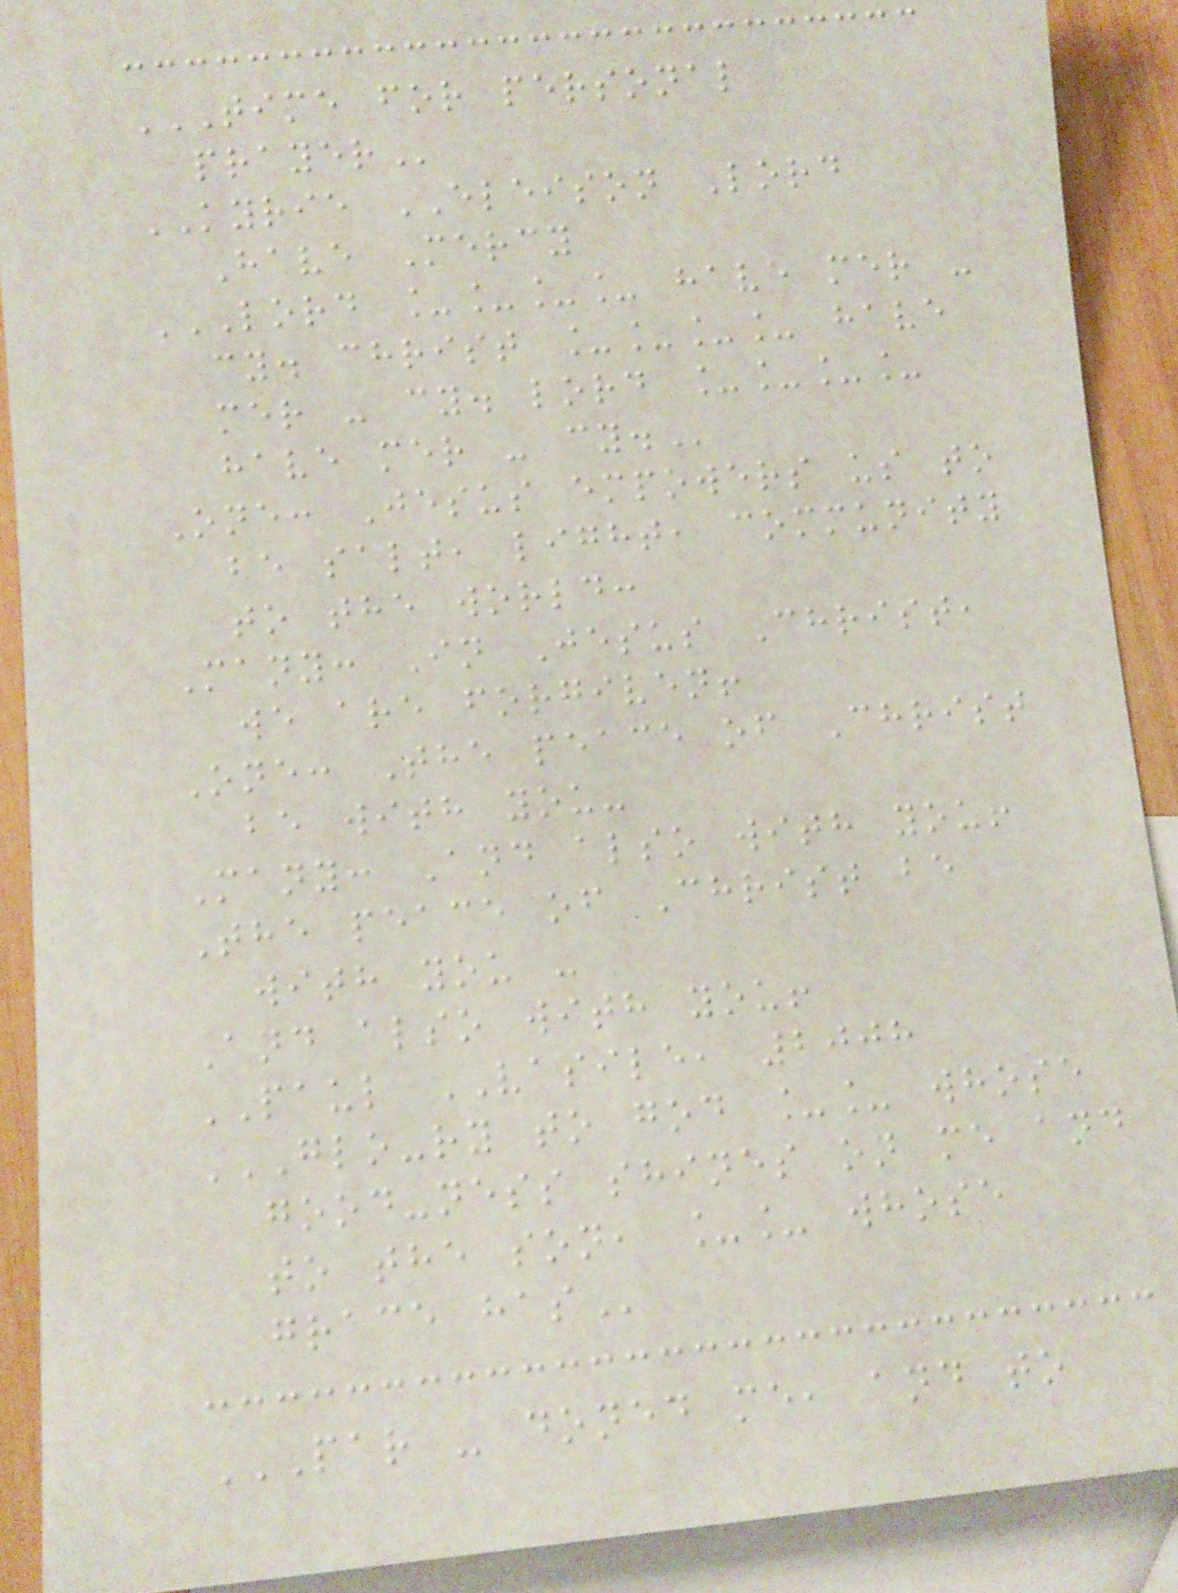TIME FOR PERSONAL
PRAYER
KYRIE ELEISON Lord
Have Mercy
LORD ____ HAVE MER -
CY. CHRIST ____ HAVE
MER - CY. LORD ____
HAVE MER - CY.
One: Jesus empowers us to
be salt, light, community
to the world:
Many: In Jesus Christ,
we are forgiven!
One: The peace of Christ
be with you-
Many: And also with you!
The peace of Christ be
with you -
And also with you!
PAUL VASILE, 2008
GLO-RY TO GOD __ WHOSE
GOOD-NESS SHINES ON ME AND
TO THE SON, __ WHOSE
GRACE HAS
PAR - DONED ME, AND TO
